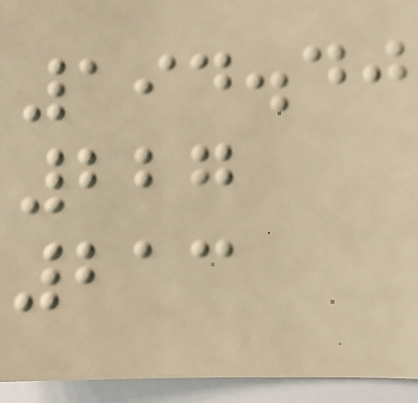194.40
227
213
